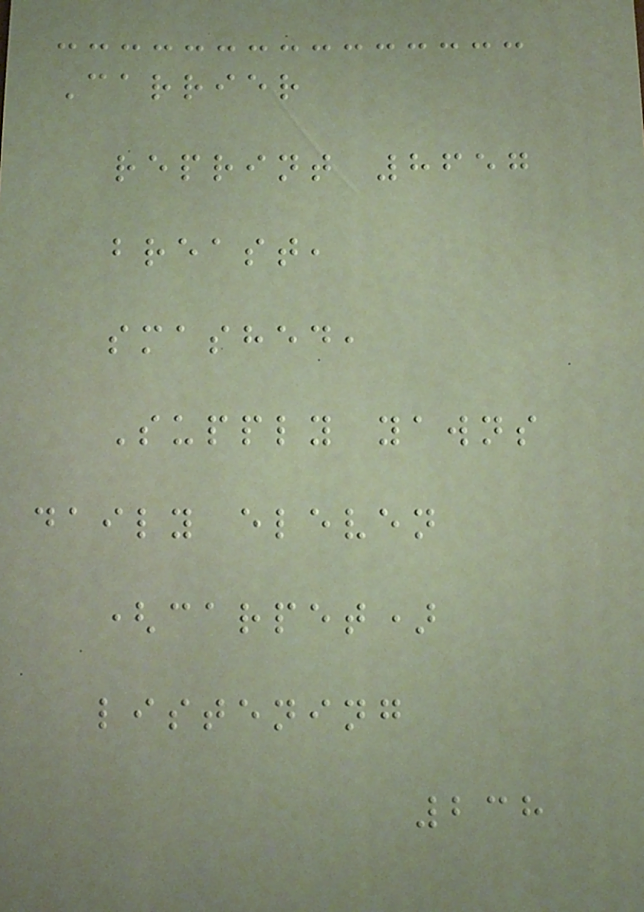Carrier
reprint 8657
breast,
smashed,
Supply yawns
daily eleven
(carpet)
listening
238
